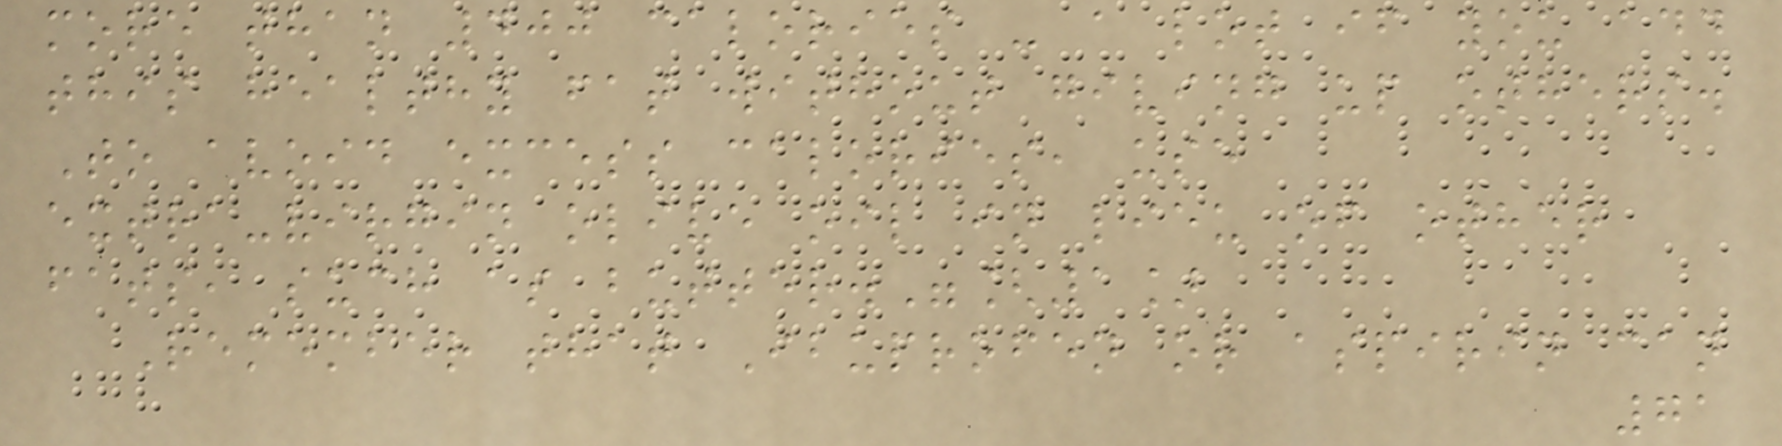more than 400 calories - a lot if you add
this healthy fat without giving up others.
To avoid excess calories, use
extra-virgin olive oil in lieu of other
fats, such as butter."[1]
Remember that Ibuprofen or aspirin can
71
